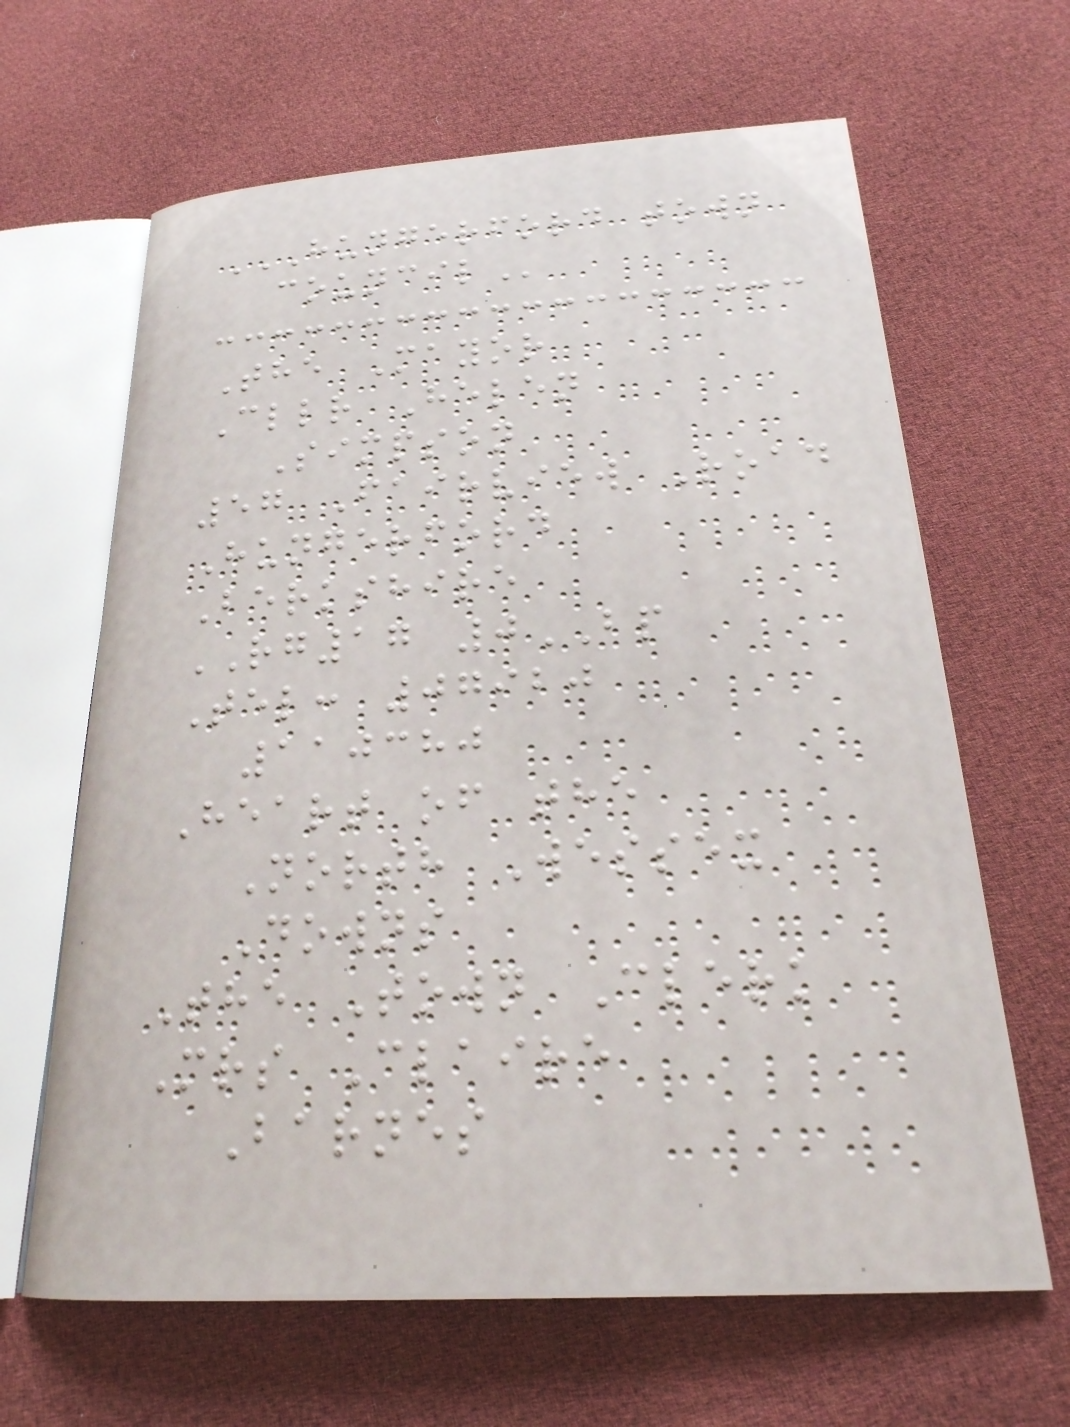HUNGERFORD TOWN
COUNCIL
The Mayor
Cllr Helen
Simpson
57 Fairview Road
Hungerford
Berkshire
RG17 0BP
Tel: 07920
110380
Heart of the
North Wessex
Downs
The Town Clerk
Mrs Claire
Barnes
